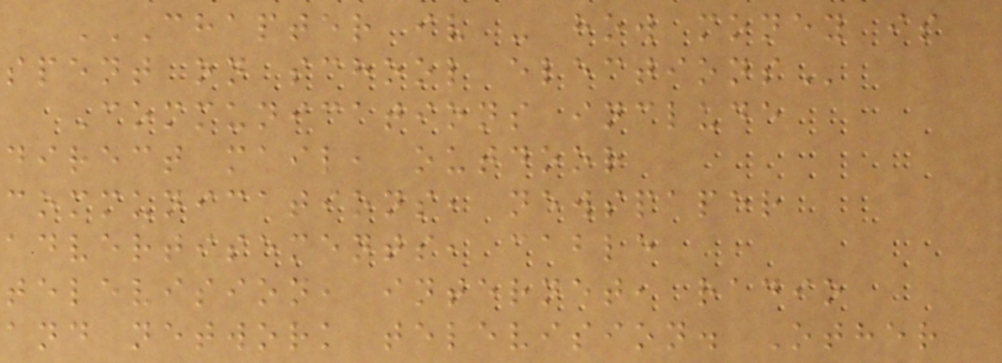CHAPTER IV - HOW MONEY IS
SPENT ON SCHOOL ELECTIONS
Communications include
direct mail, outdoor
communications, newspaper
advertisements, cable
television, internet, radio
and network television. Other
